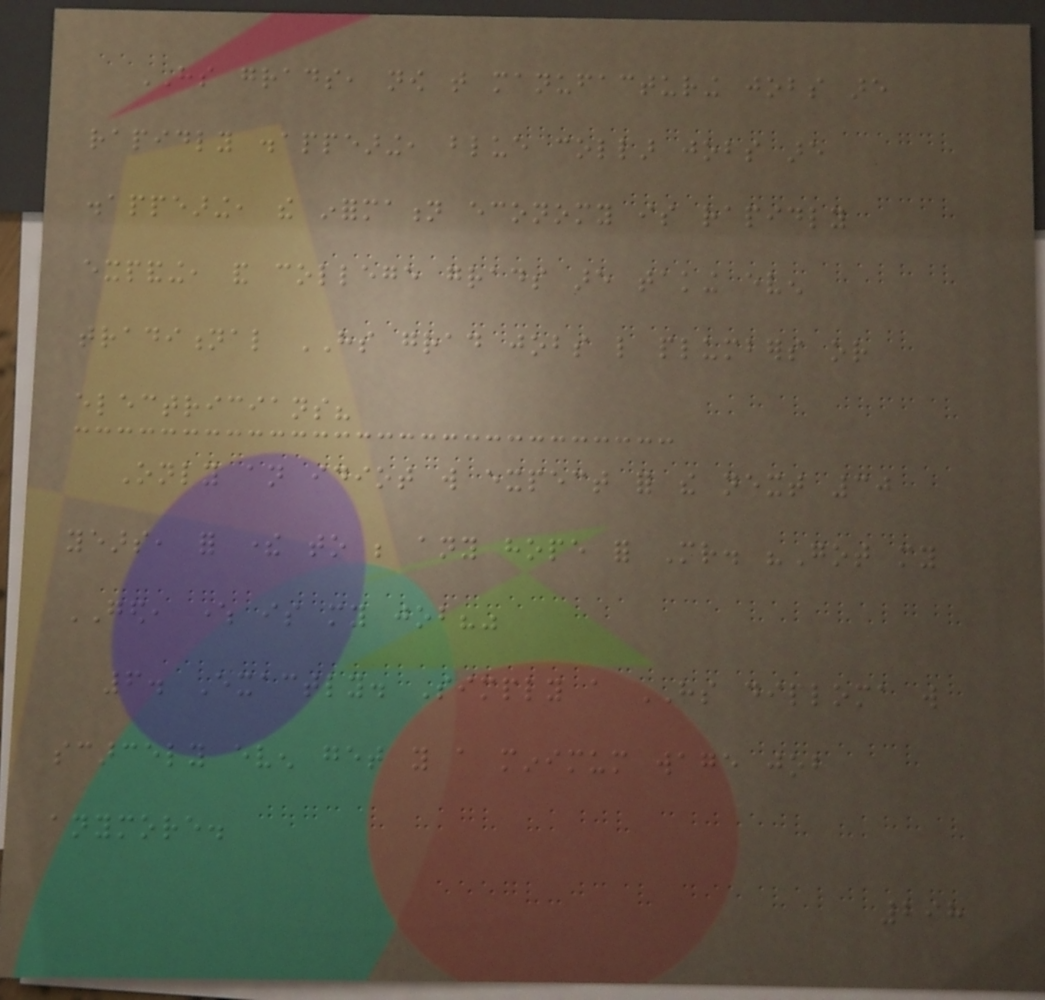HS grads, now that manufacturing jobs are
rapidly disappearing, blue collar jobs are
disappearing, the information economy is rapidly
expanding, and college grads are taking even
traditional HS grad jobs like plumbers or
electricians?
Only an idiot will expect for the next 30
years, for there to be any hope for Mr. "Got my
GED, where is my job?"
6. Exactly. Simply a HS diploma will
scarcely even get you a minimum wage job
anymore.
298
